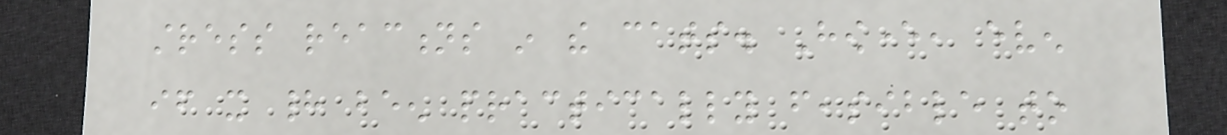stress reactions in the cats. However, even
if it had been practically feasible to
